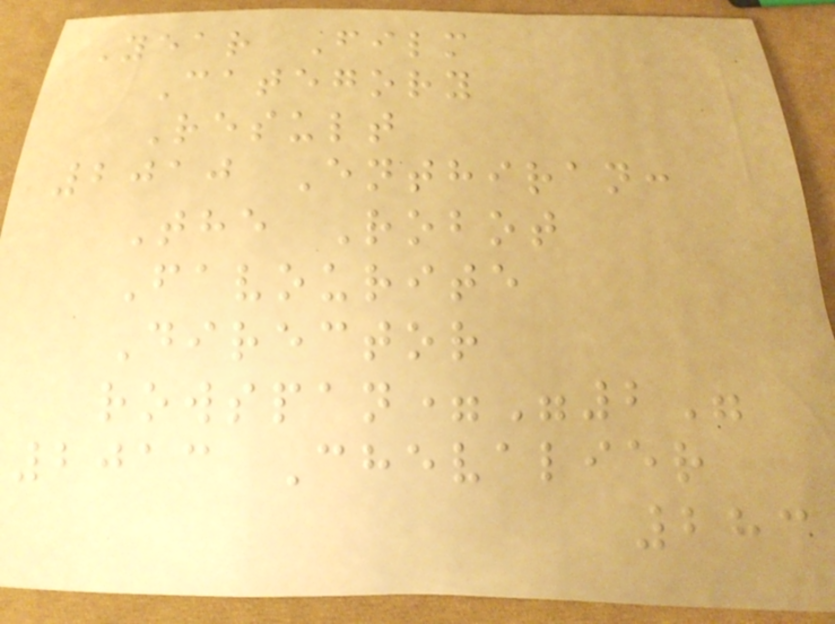Year Film
Category
Result
2010 Enthiran:
The Robot
Favourite
Director
rowspan="2"
2013 Chevalier
283
